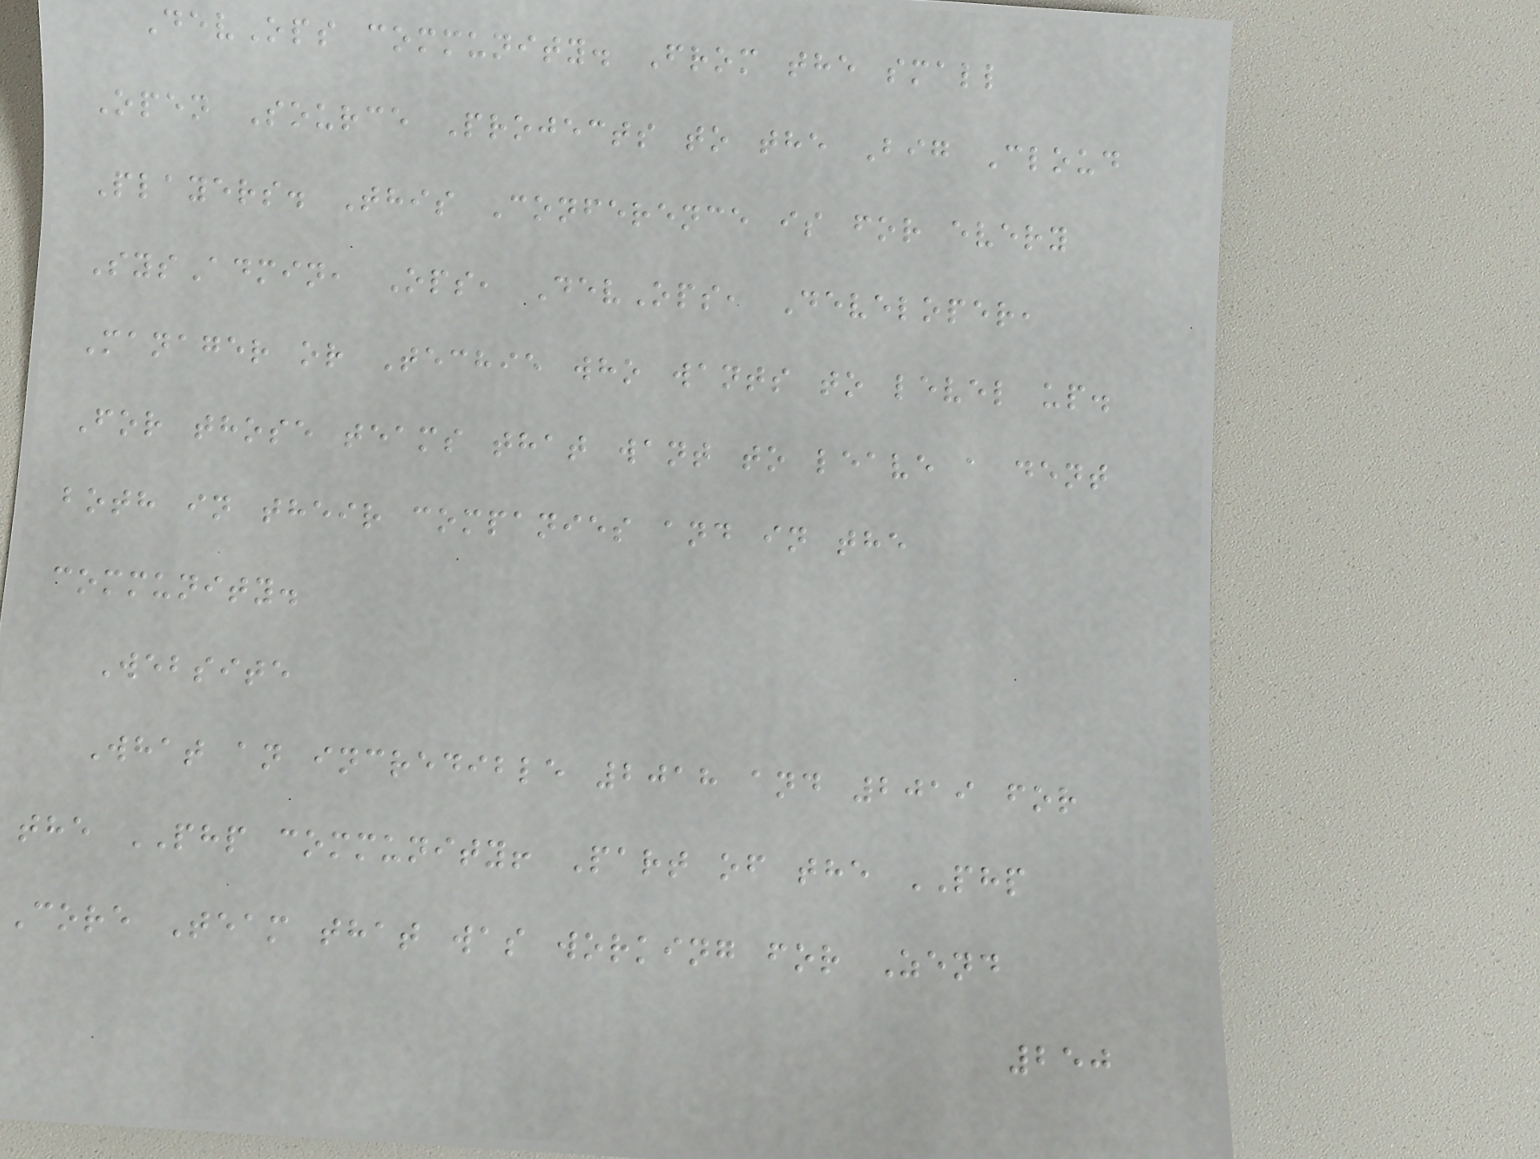DevOps community. From the small
Open Source Projects to the Big Cloud
Players. This Conference is for every
SysAdmin, Ops, DevOps, Developer,
Manager or Techie who wants to level up.
For those teams that want to leave a dent
both in their companies and in the
community.
Website
What an incredible 2018 and 2019 for
the PHP community! Part of the PHP
Core Team that was working for Zend
250
